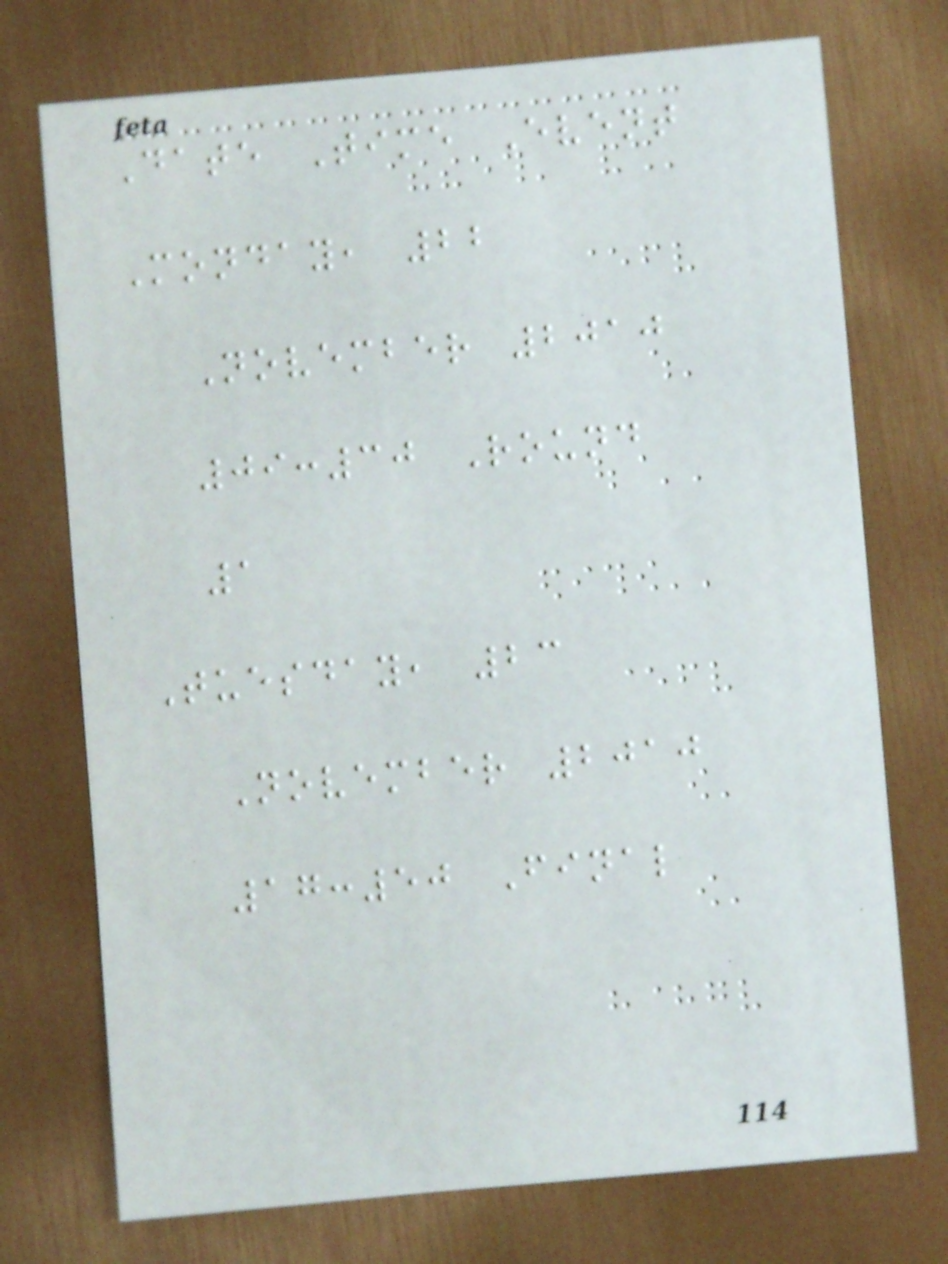Date Time Event
Monday, 22
November 2010
09:30 Round
1
Tuesday, 23
November 2010
17:50 Final
